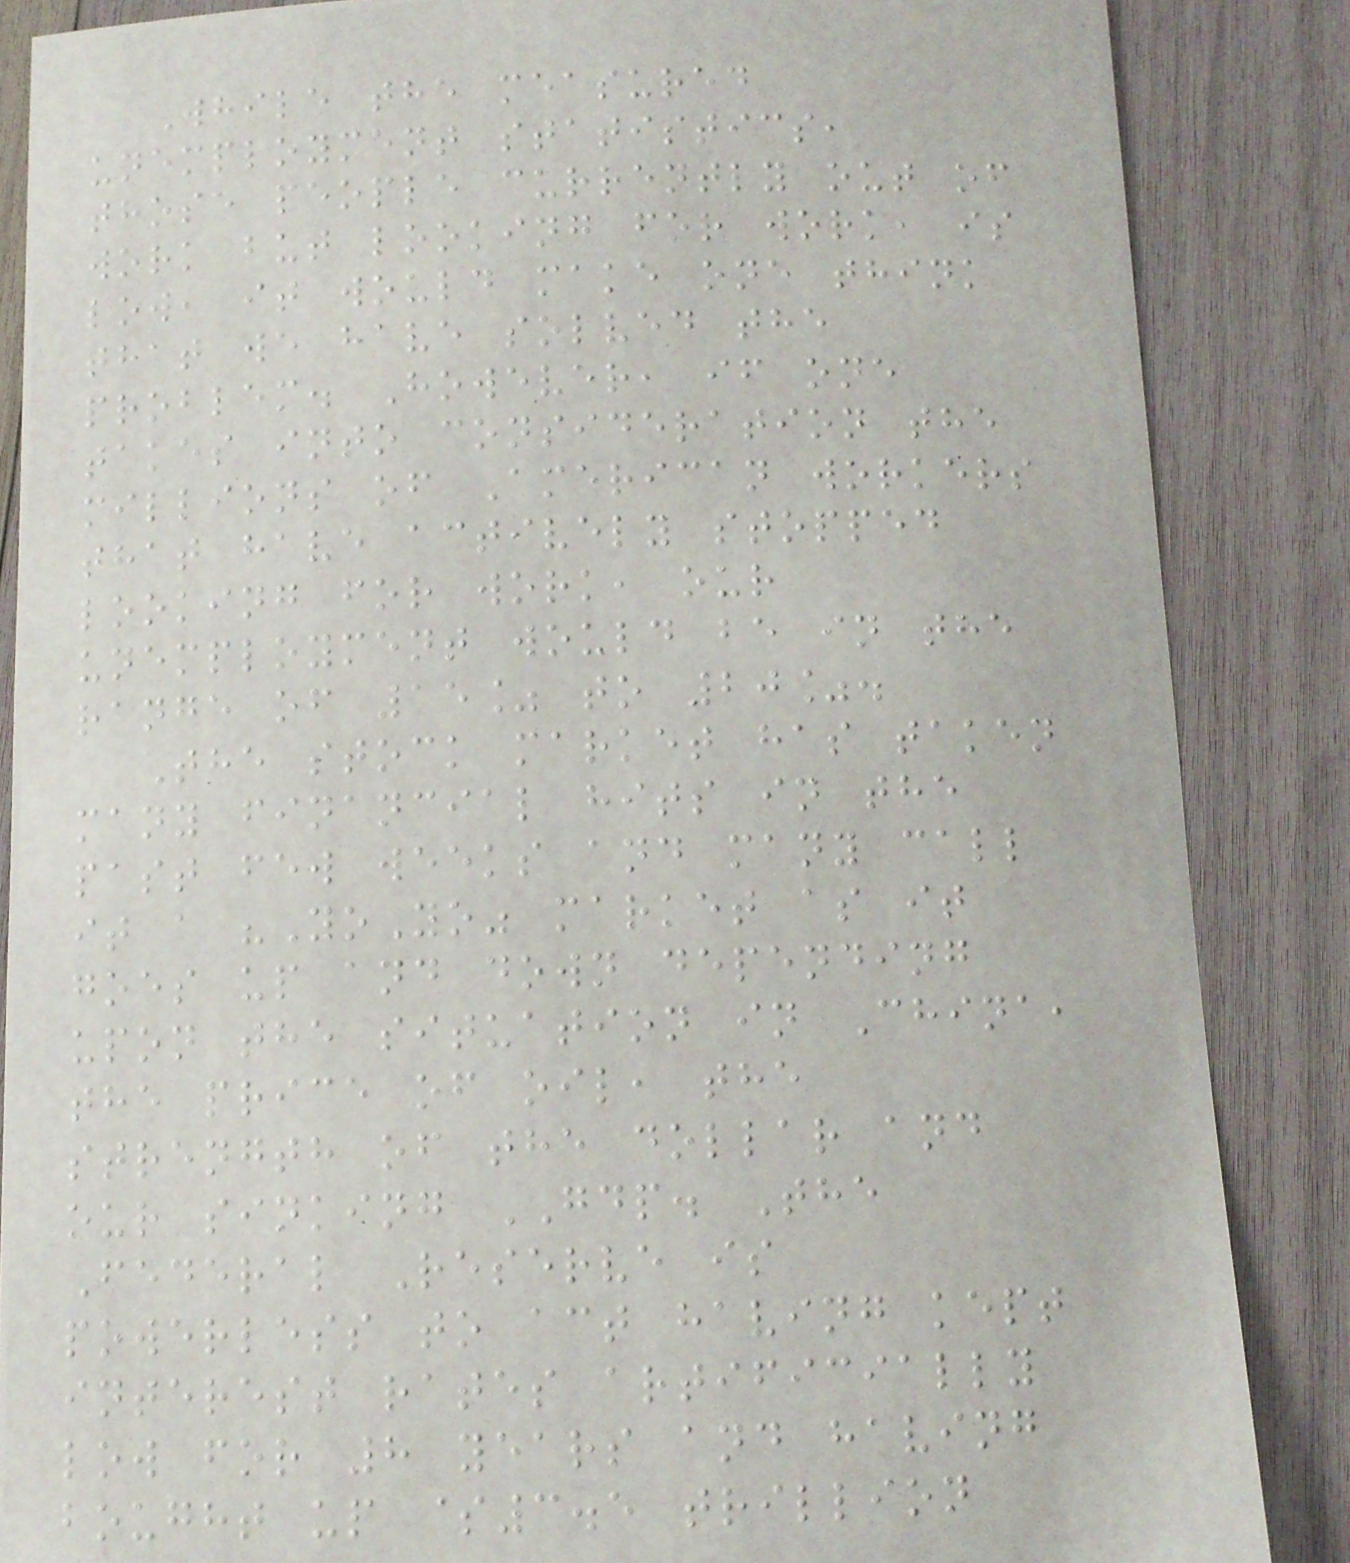While the measured
unemployment statistics,
those people currently out of
work but looking for work, is
low, it would make one think
that we have solved the
problem. However, if one
takes into consideration the
millions of American workers
that have actively stopped
looking for work, our
unemployment would be in the
range of 15% to 20%.
The stock market has taken
many financial hits in the
past few weeks and many call
it a "YoYo" market as it
goes up and down depending
upon the situation in China,
the price of oil, the
strength of the dollar and
our sinking GDP. The
Federal Reserve is
powerless to act having kept
interest rates artificially
low for 8 years and having
bought up $3.5 trillion
